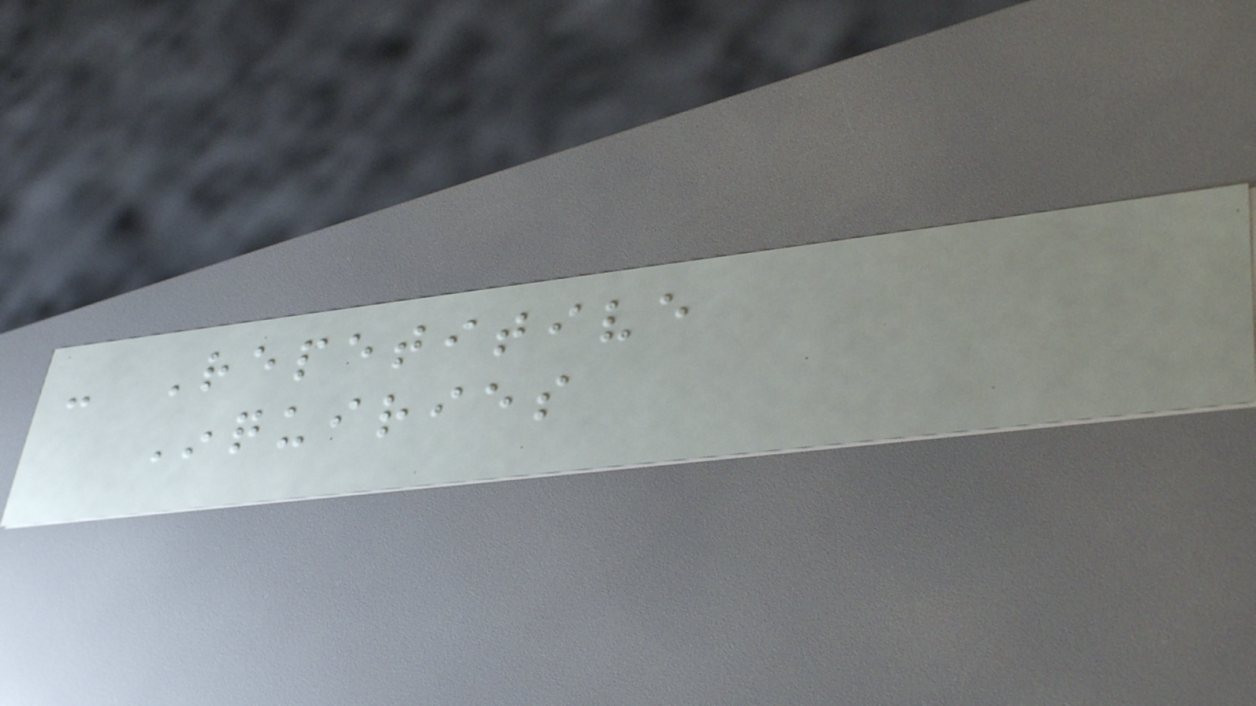- Repetitive
Inquiries
